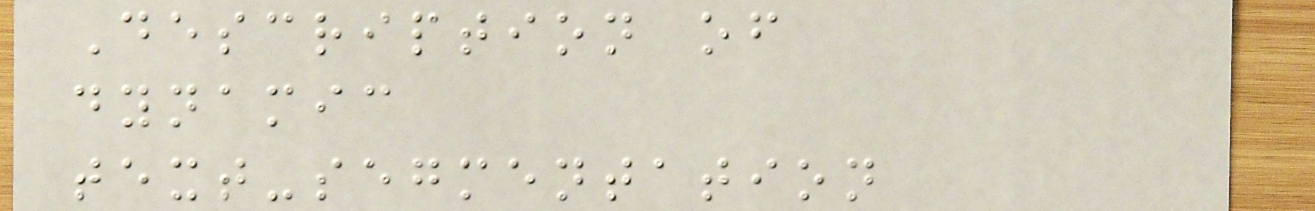Description of
dynamic
text-segmentation
